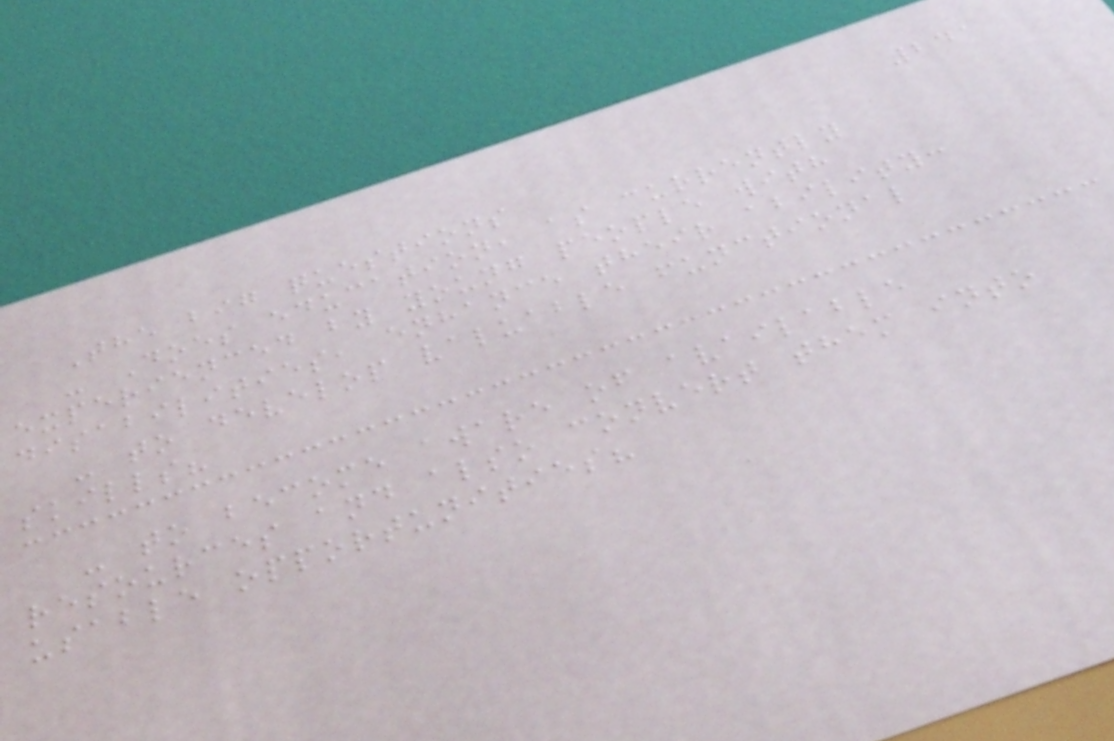241
The big questions
- Does education, as currently
experienced by young people with
disabilities, enhance their ability:
- to develop valuable functional
skills?
- to become aware of available
resources and also convert them into
usable opportunities?
